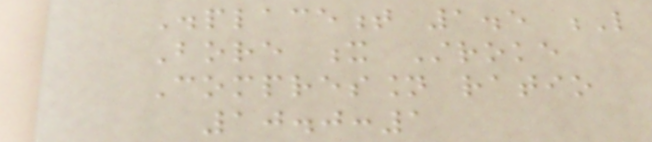Displacement 1.5 L
Bore x Stroke
Compression ratio
10.0:1
